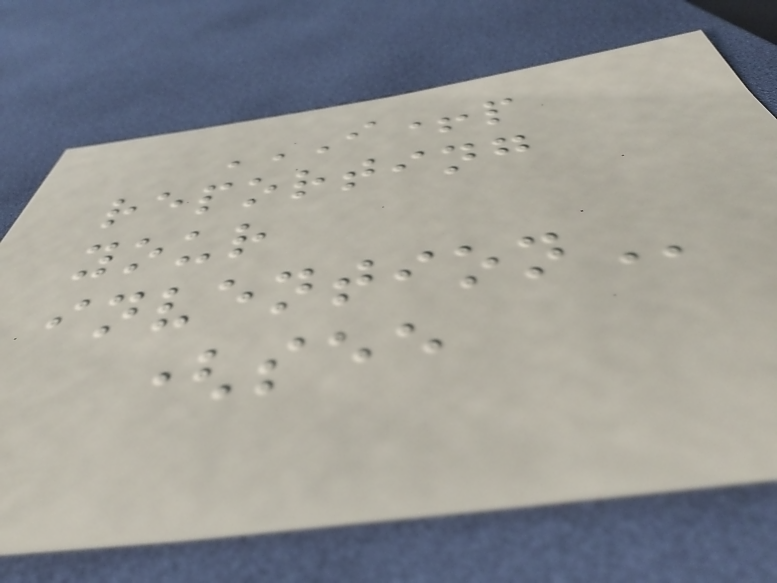I+P
REPORTING
YOUR
INVENTION
(see
